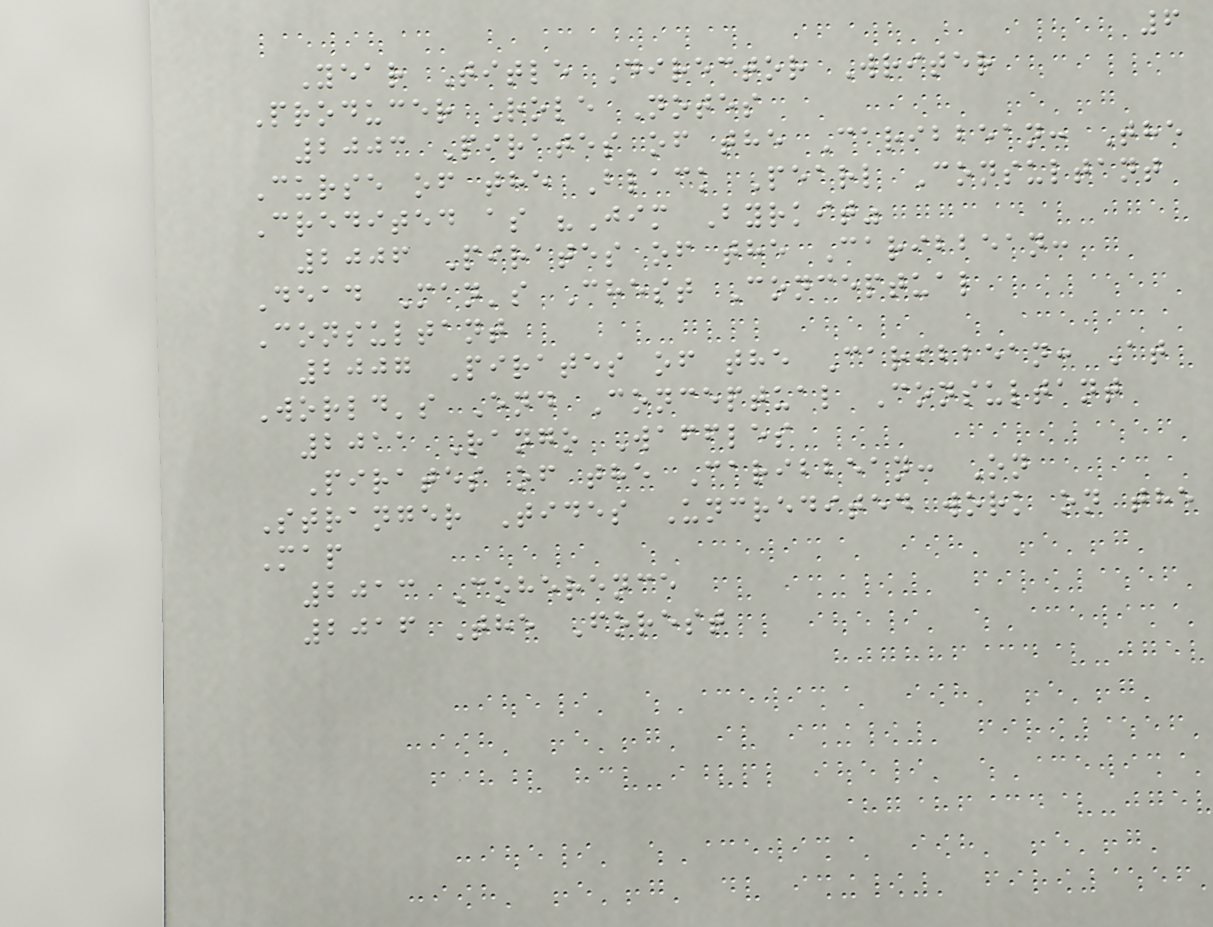6
Year Title Director Writer
Producer Role Notes
2003 Pirates of the Caribbean: The
Curse of the Black Pearl Consultant
Credited as "Jim Byrkit"
2006 Pirates of the Caribbean:
Dead Man's Chest Conceptual
Consultant
2007 Pirates of the Caribbean: At
World's End Conceptual Consultant
2011 Rango Waffles
Pirates of the Caribbean: On
Stranger Tides Uncredited work on the
Map
2013 Coherence
2016 The Forest
